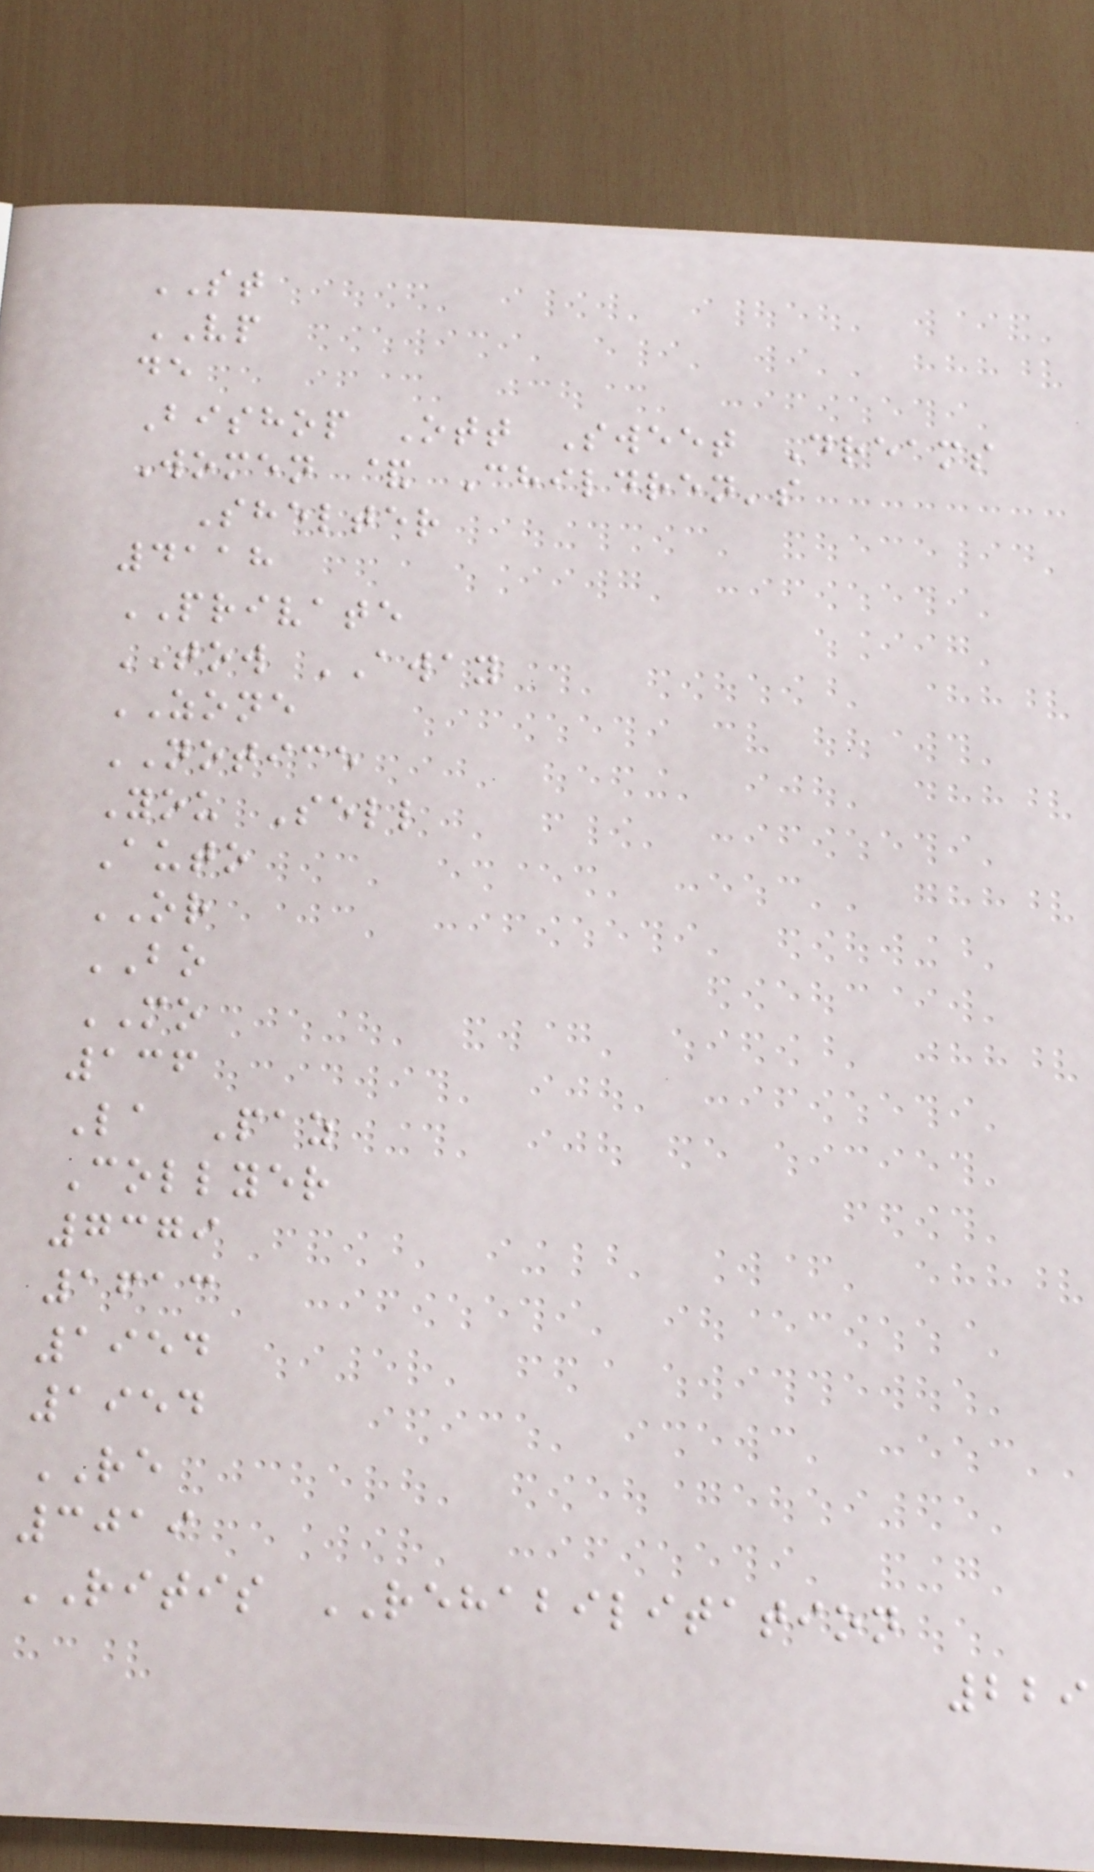ST
VP
de
Bishop Ott Sweet Dreams
Women & Children's
Shelter
4118
PRIVATE
TOW AWAY
ZONE
NOTICE
You Sell
Auto
OR
BO
MO
136
La Paz
Collyer
7379
1613
1954
1954
RE
3019
RITIS REHABILITATION
229
